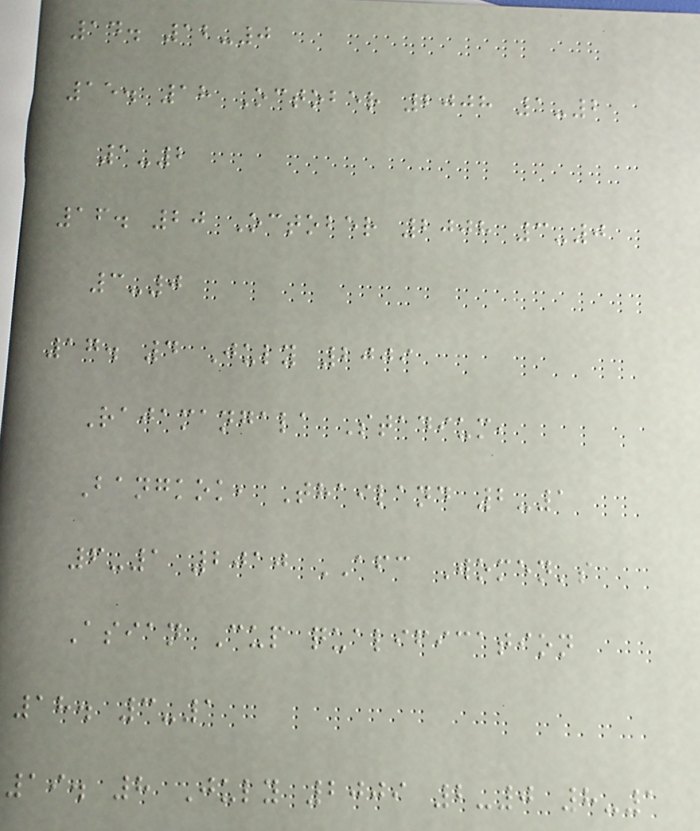14. 12-0
15. 18 October 2008 1-2
1-2
16. 20 October 2008 3-0
3-0
17. 4 July 2009
Rajamangala Stadium,
Bangkok, Thailand 2-1
6-1 2010 AFC Women's
Asian Cup qualification
18. 3-1
19. 8 July 2009 2-0 8-1
